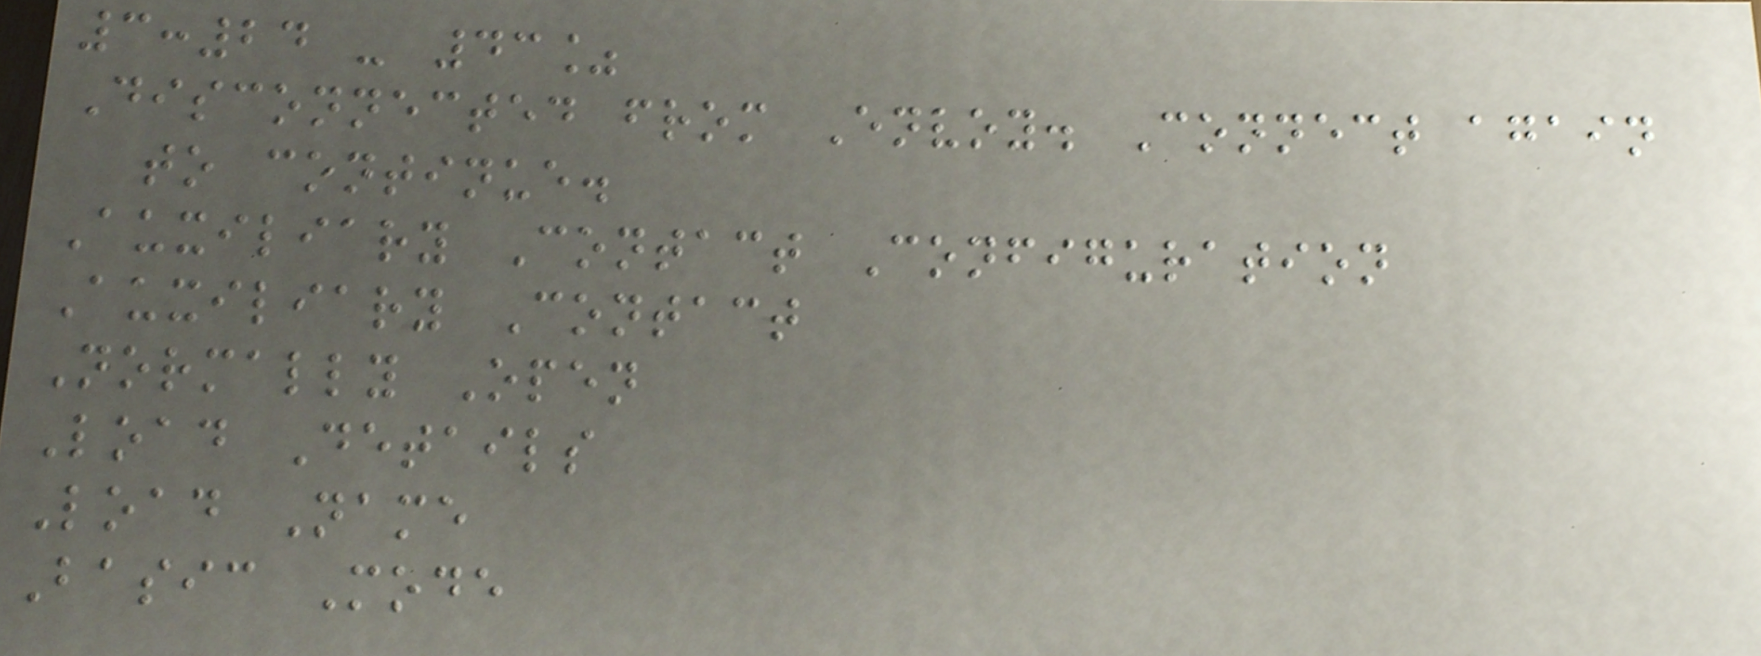3:24 - 43%
Disconnected from Envoy. Connect again
to continue.
Auxiliary Contact Configuration
Auxiliary Contact
Normally Open
Load Details
Load Name
Basic Mode
